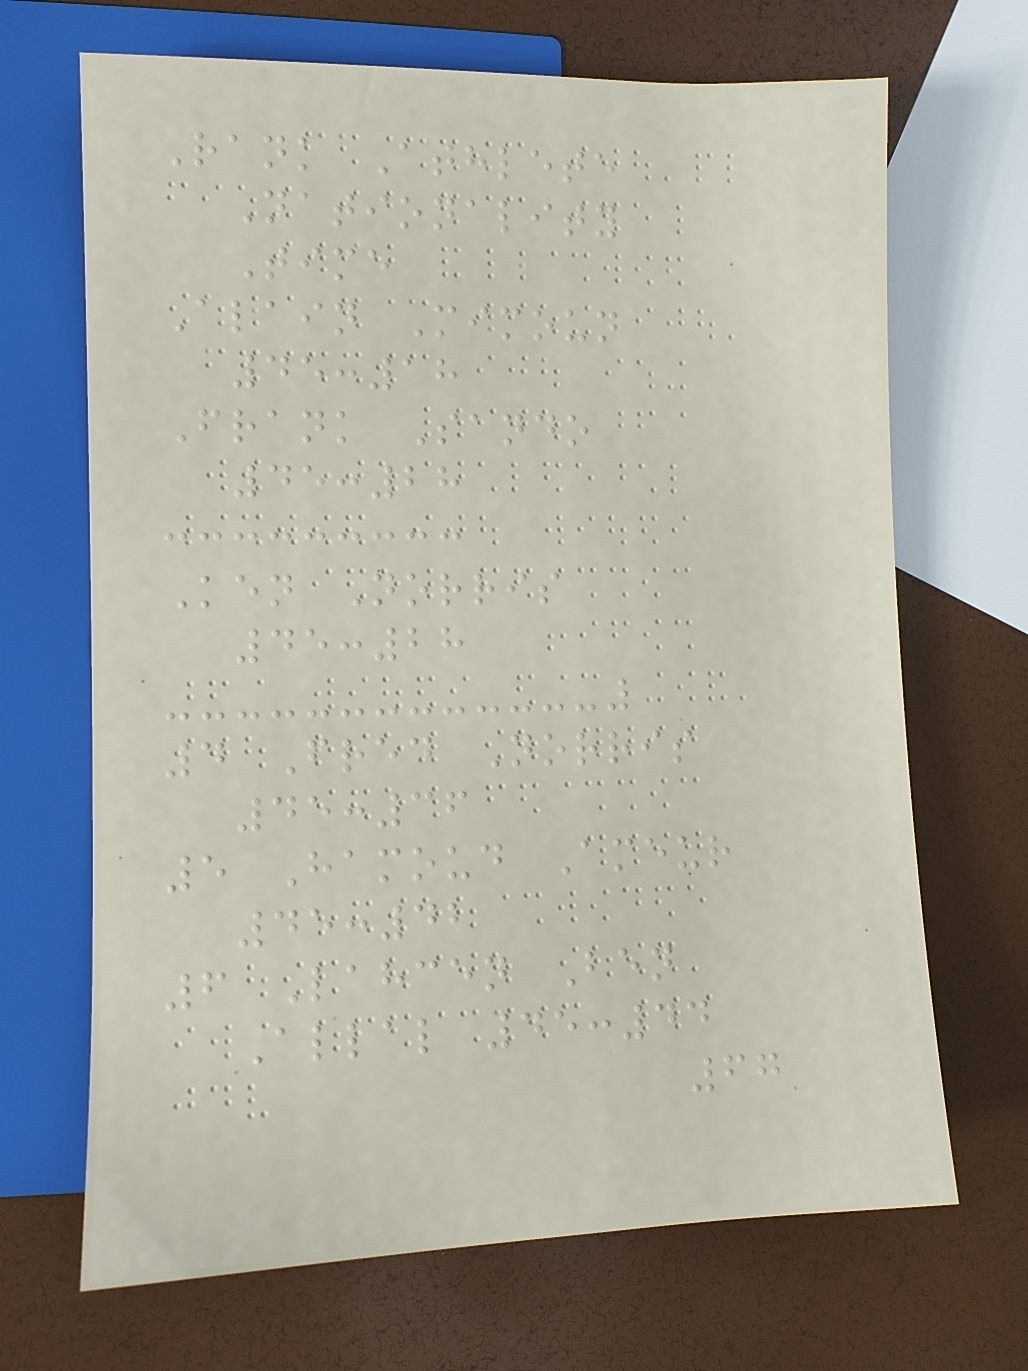Rank Athlete
Nationality
Time
Alain Mimoun
45:18
Frank Sando
45:28
Ken Norris
45:28
4 Fred Norris
45:36
5 Hamoud Ameur
45:42
6 Lahcen Ben
Allal 45:44
67
